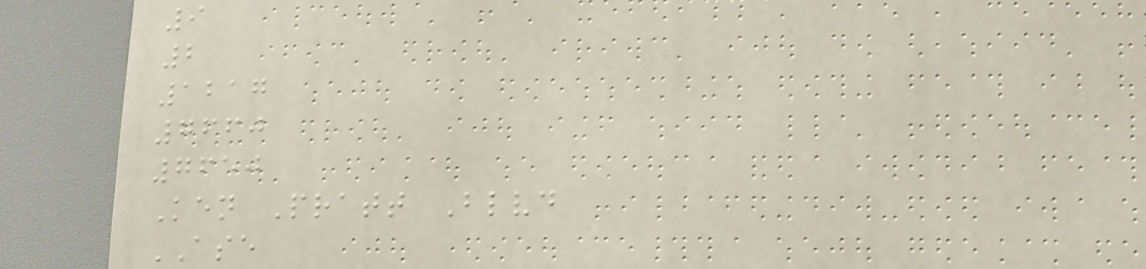9
2
1217
7660
7650
Ken Pratt Blvd
ASE
